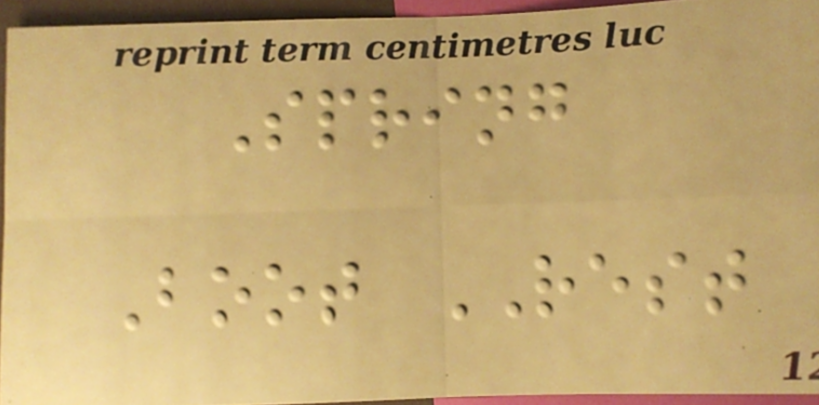Spring
Boot REST
